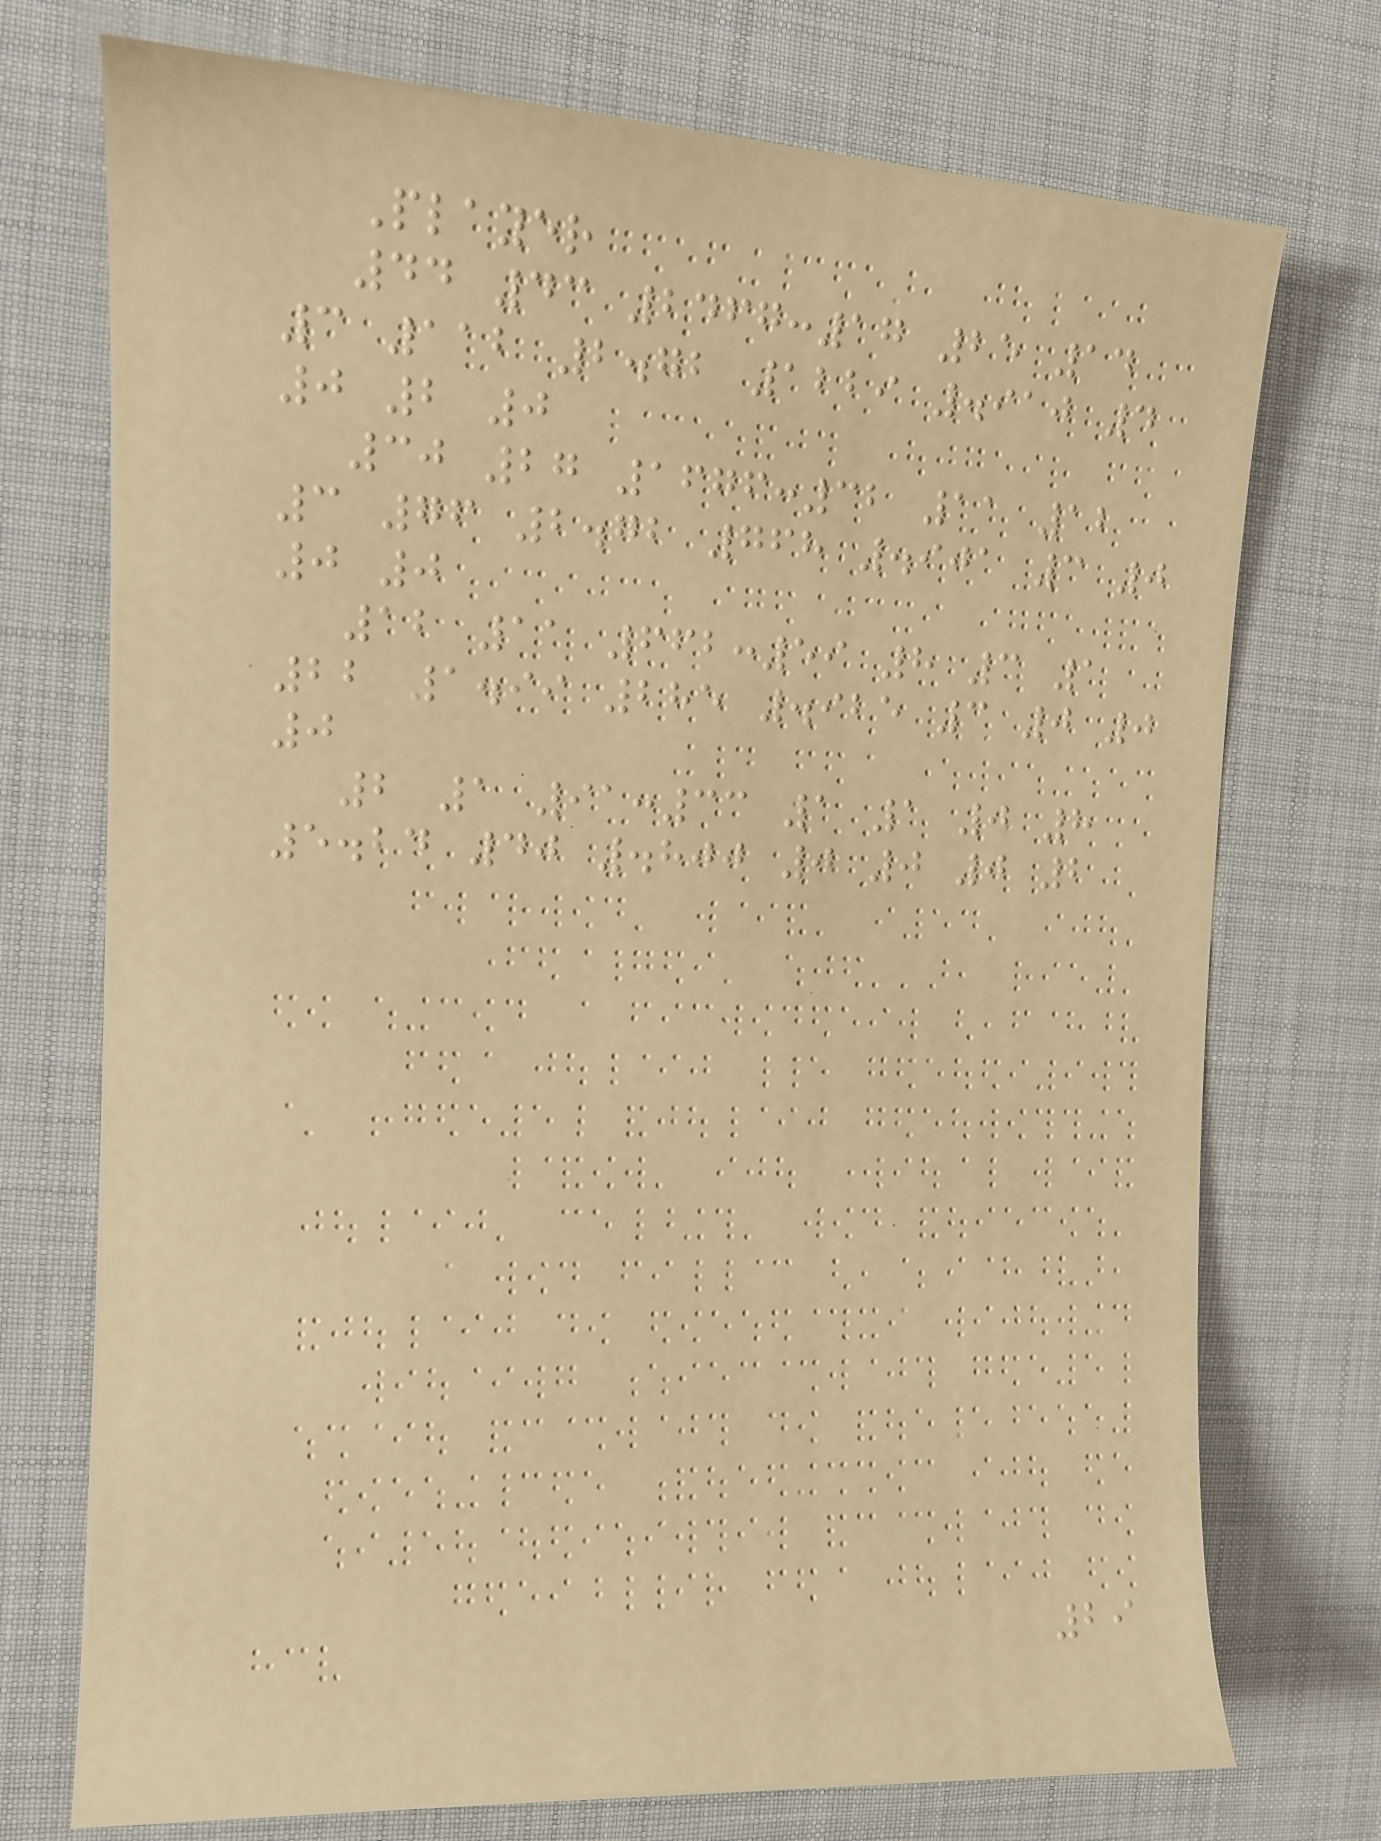Player
44 43 2467:17 25 14
3 112 2.72 1229 .910 4
0 2 0
30 27 1676:32 11 12
3 76 2.72 768 .901 3 0
0 0
12 11 662:59 8 3 1
22 1.99 285 .925 3 0 0
0
2 1 91:33 1 1 0 8
5.24 40 .800 0 0 0 2
29
